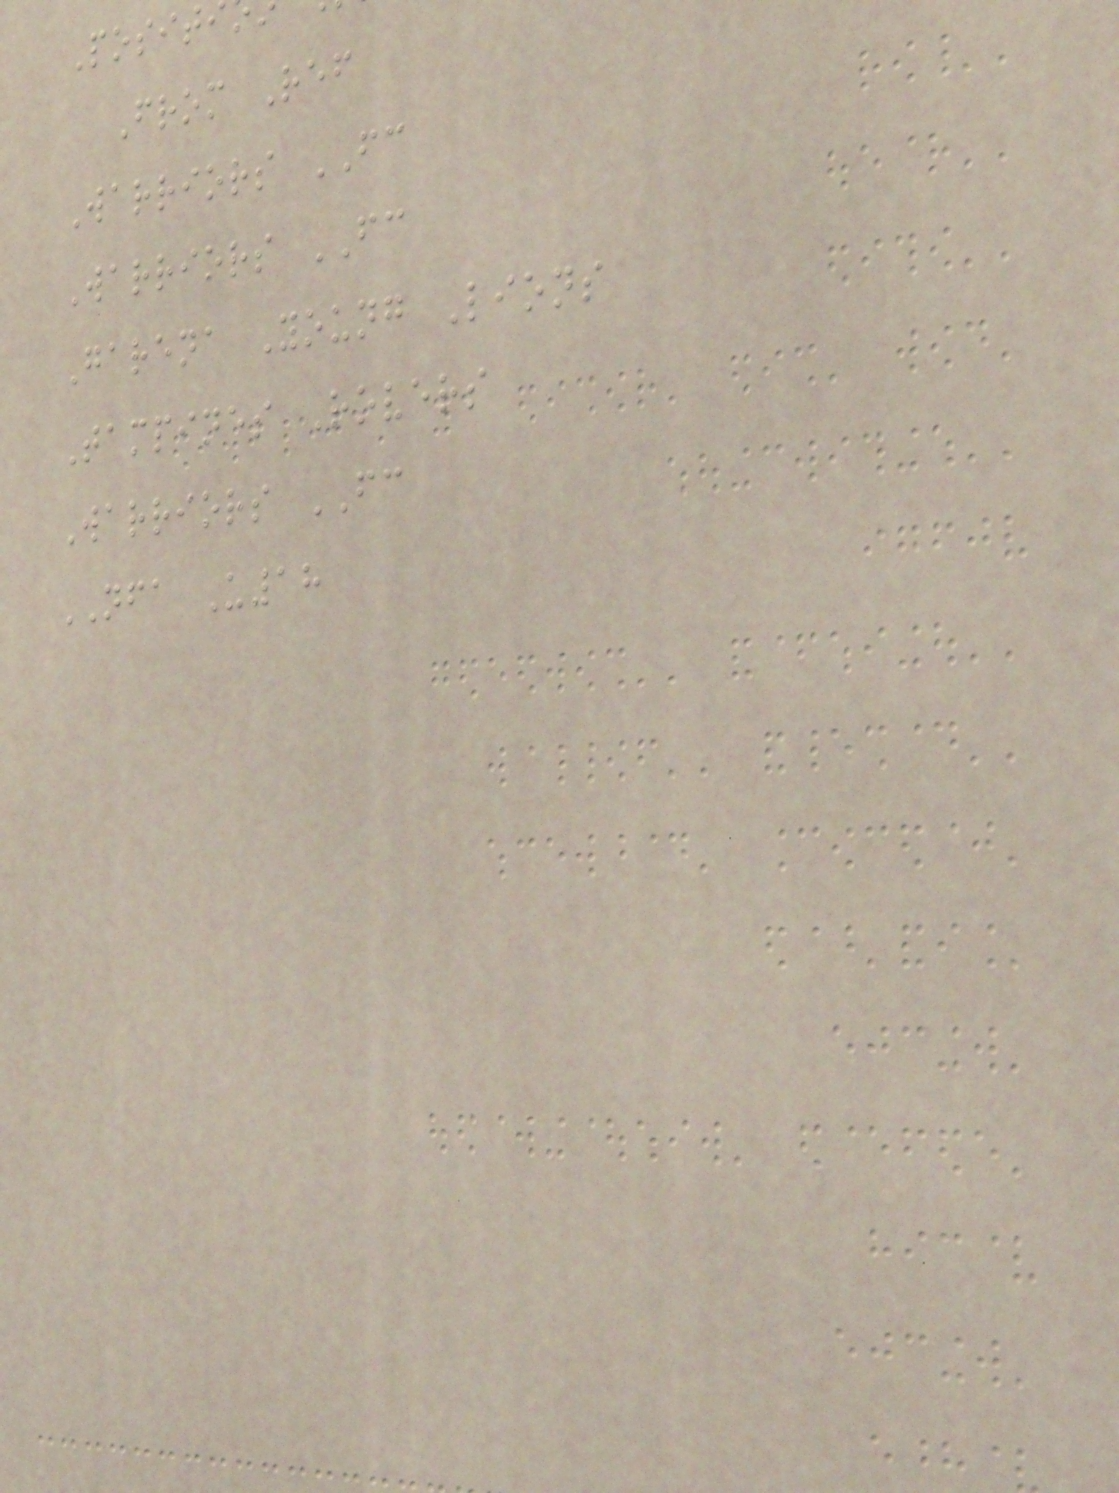From Ref
Warriors FC
Warriors FC
Garena Young Lions
Tampines Rovers
Warriors FC
NFA U18
